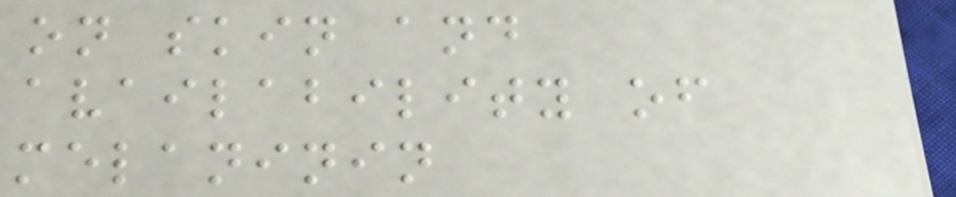on skin and
availability of
melaninin
